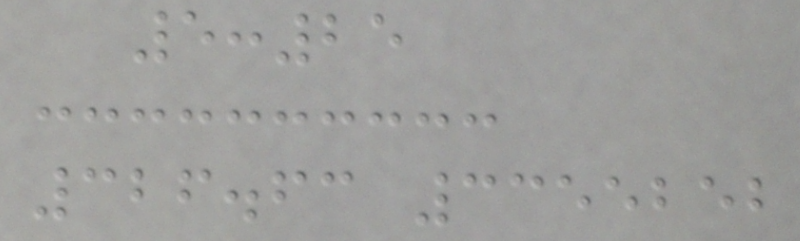5:25
326.63 3355252
